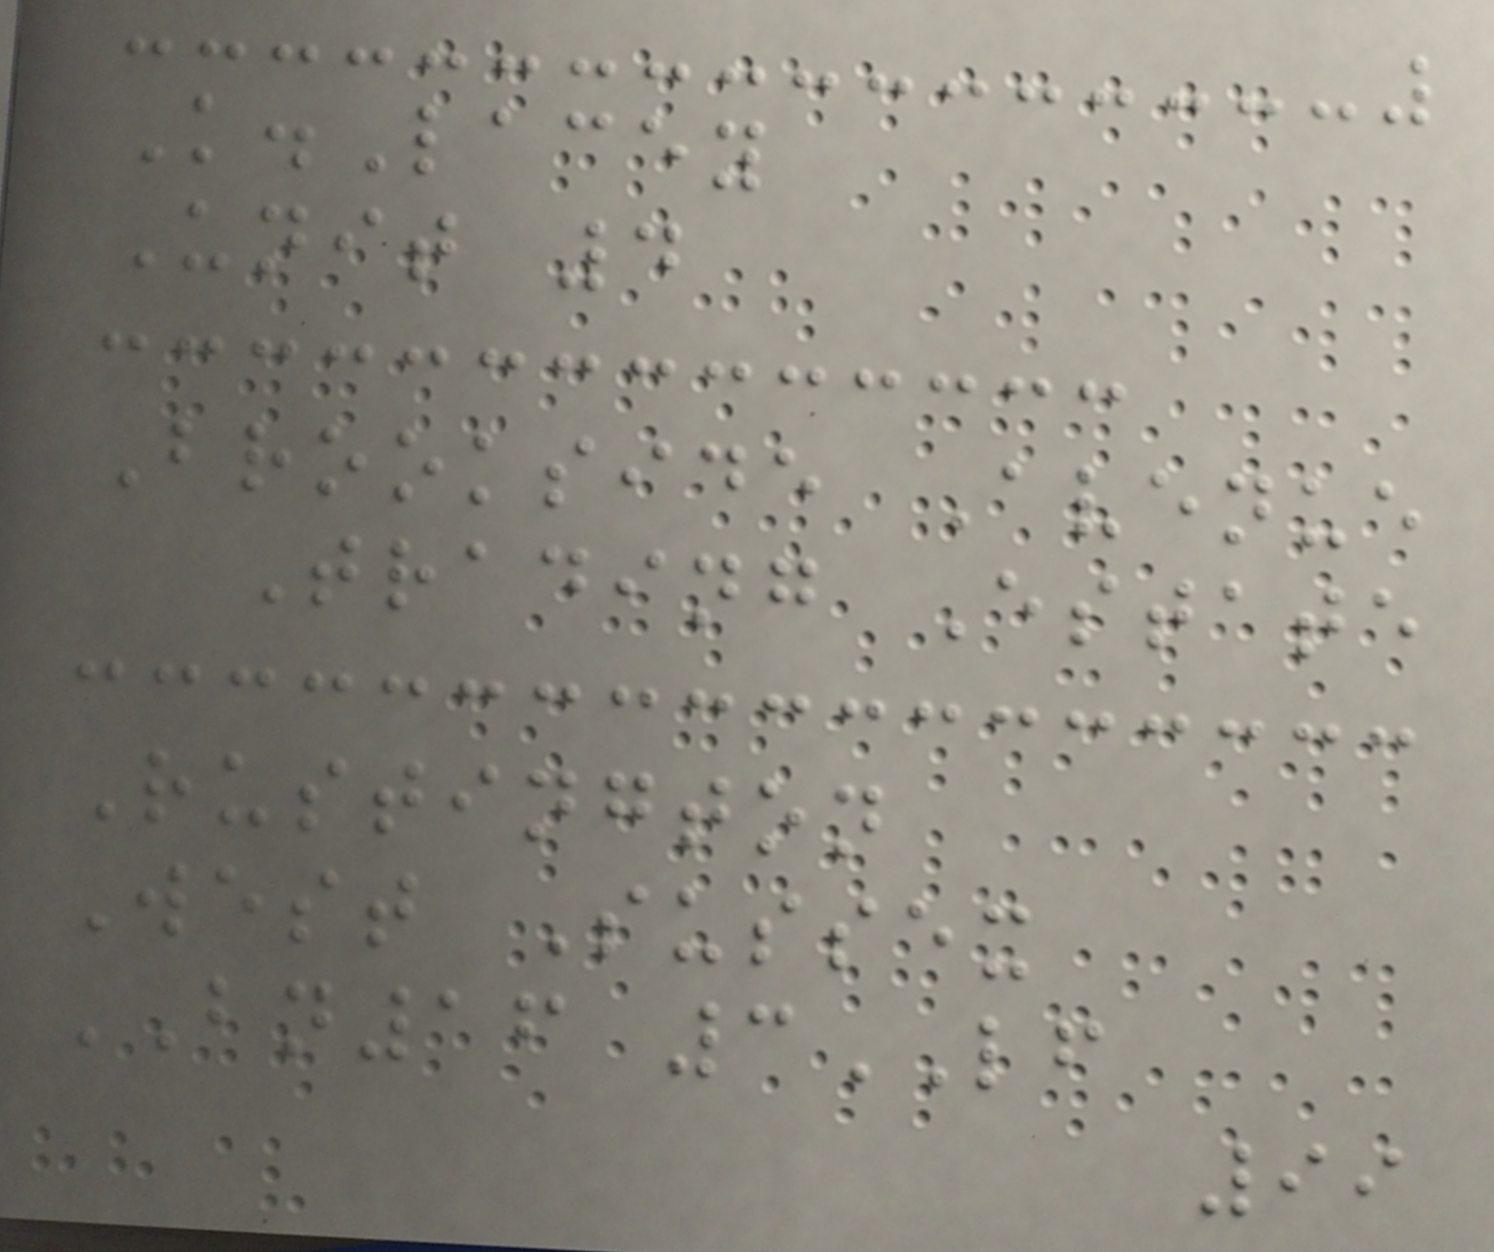K.Lacey
Unit 4
Brookside Avenue
Trading Estate
Rustington
West Sussex
BN16 3LF
99
